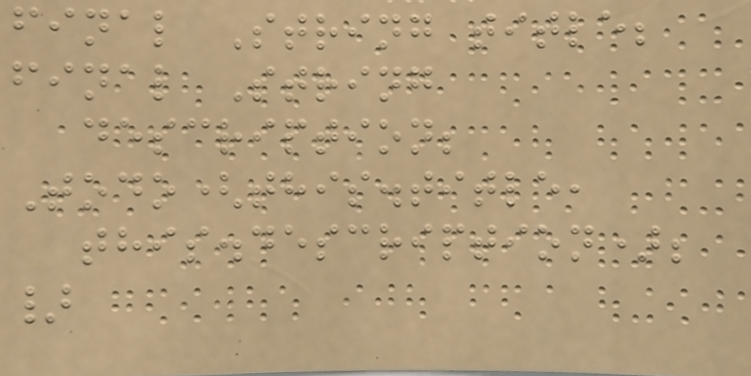final String title;
final String
description;
Todo(this.title,
this.description);
}
